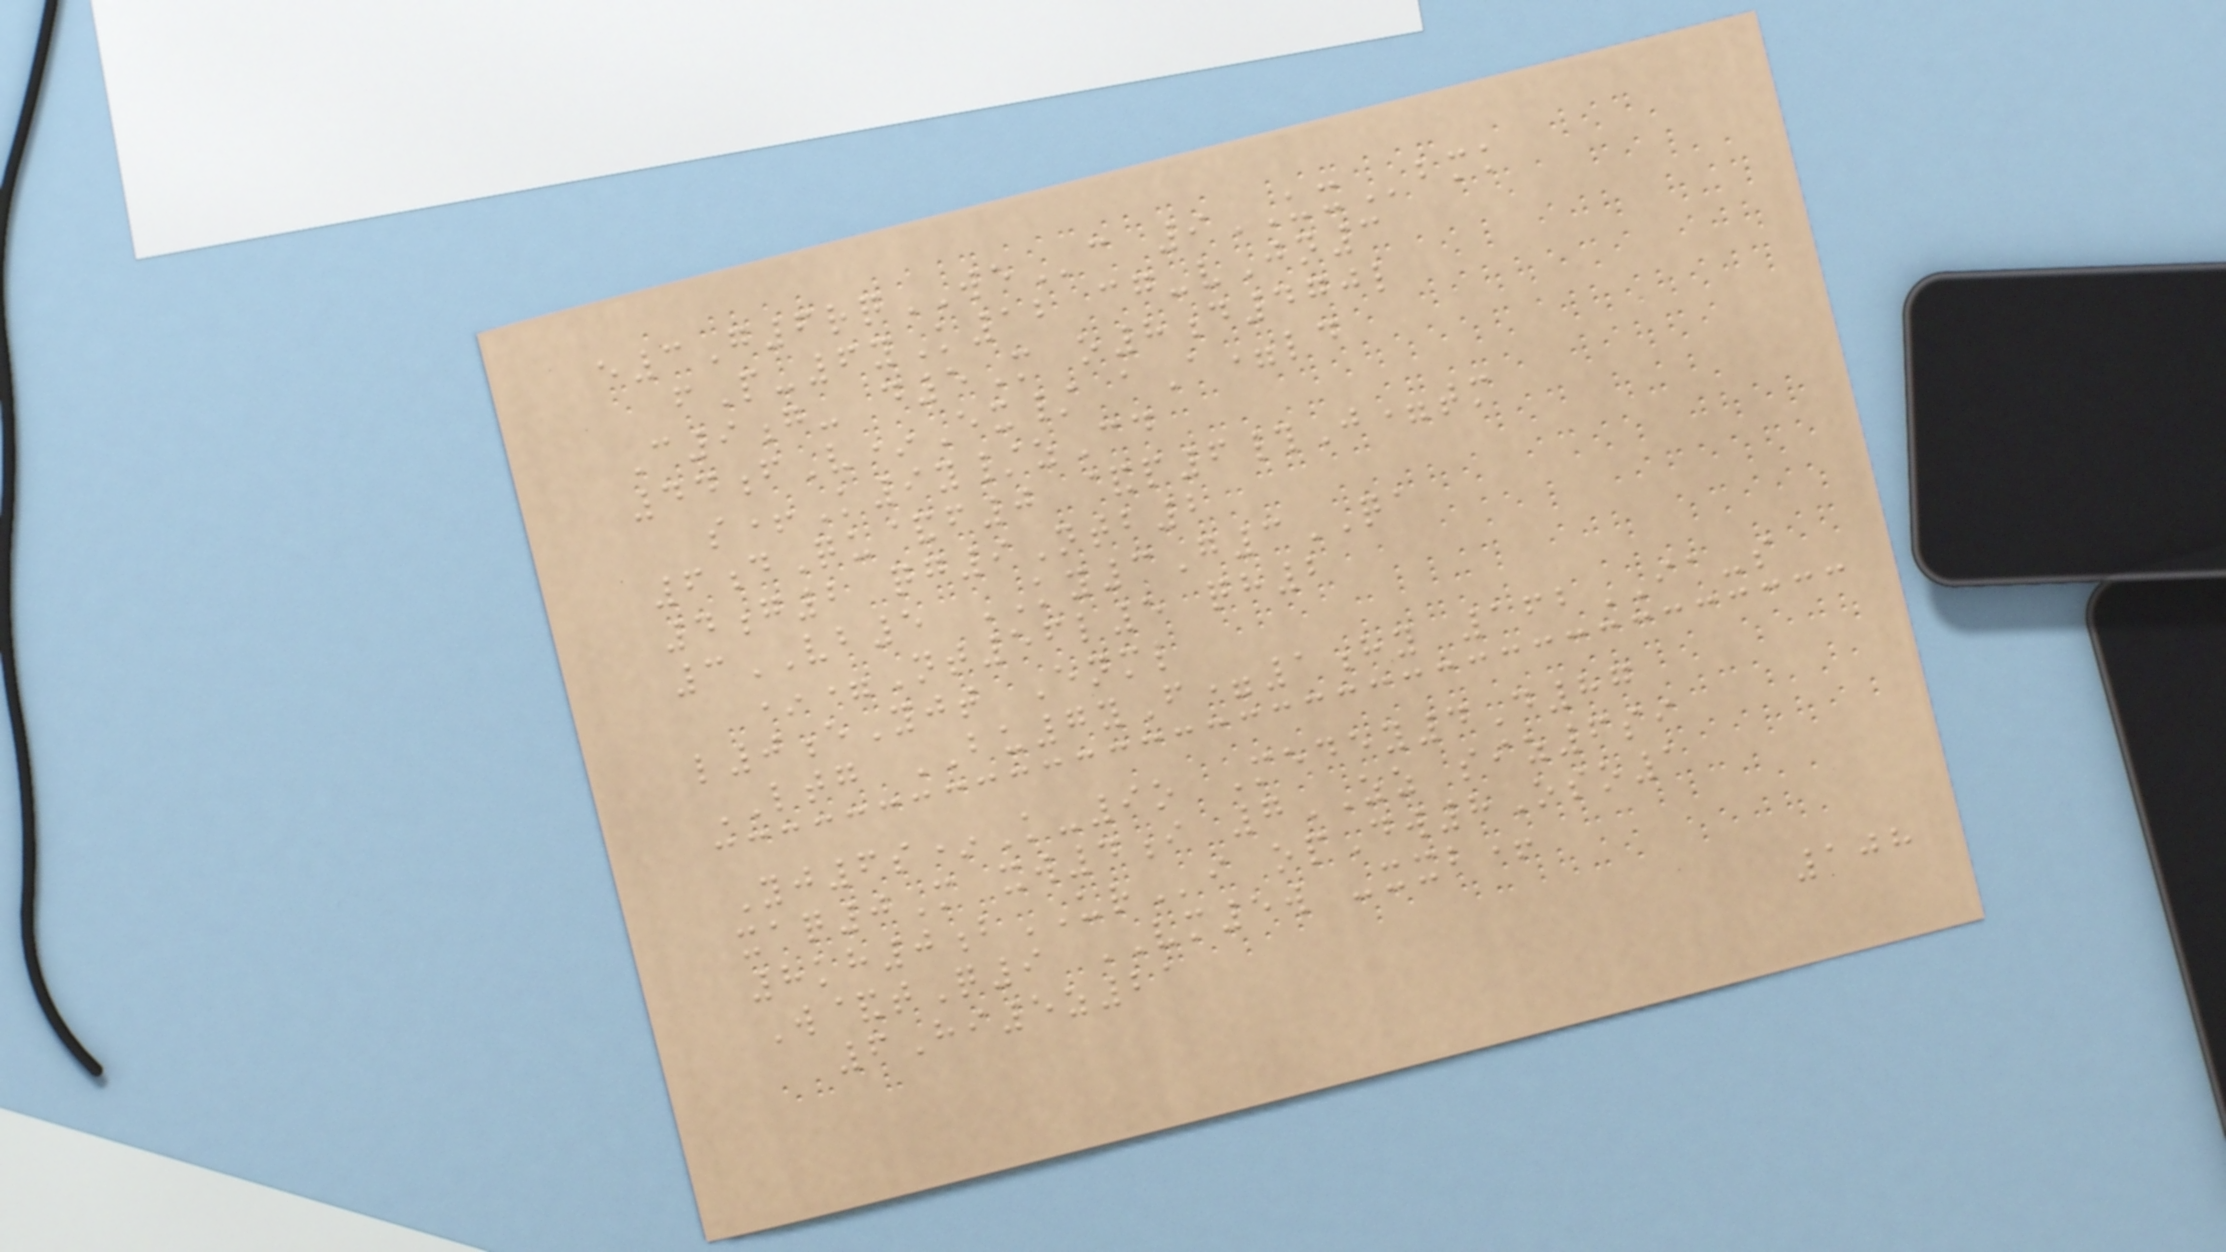e3G6rqWEc 9UXbmk
fP-6yK12 cg-vJn3
C9g- d5M o8d470l
44fV*Ex/ aA=ld
s+K9y/zCd
6dQu&f0 &p6#J=tm
4g2 qg9Ntb2
3VB5 KY3G3QA
*=Nt56l5 qh2
l0eYjt Enml
LTG BU7yF=1hy 162IA-s
Yj6s*K-9o Medey4D87
xaq0M xw4i 7ZZ siz6si
8kh0bURi opDw8Oso1
W&tQ9 VM5w -xxb+
6Hi5z21
108
